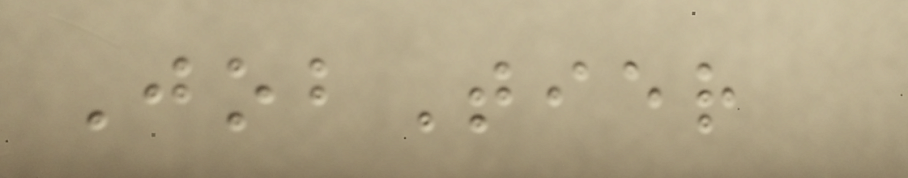JobTier
